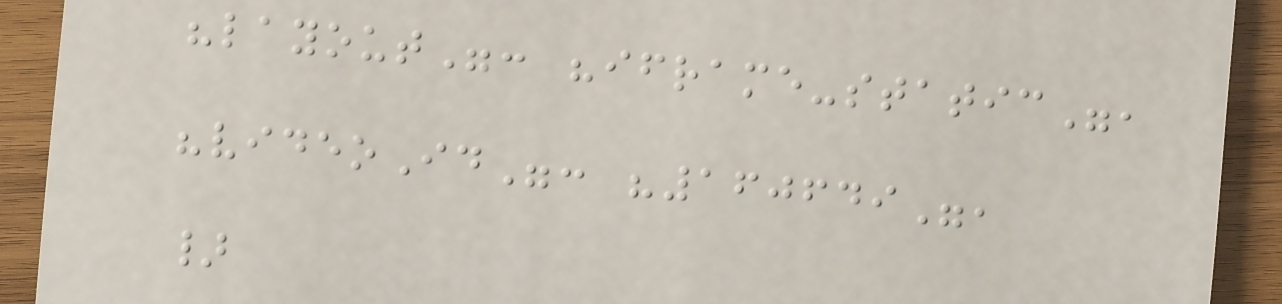"layout": "iframe-static",
"videoId": "160649",
}
